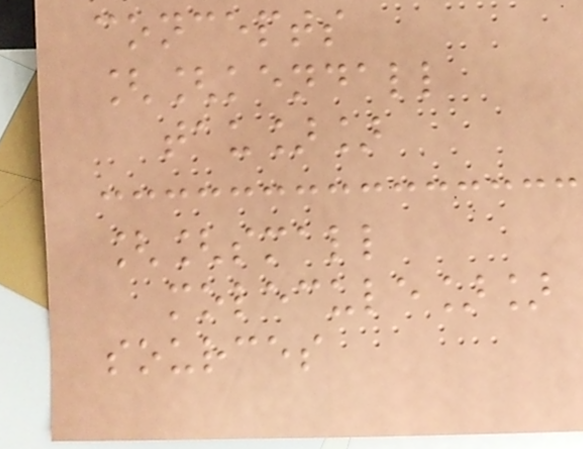concepts
[[kendall
tau]]
[[small
molecule]]
sources
